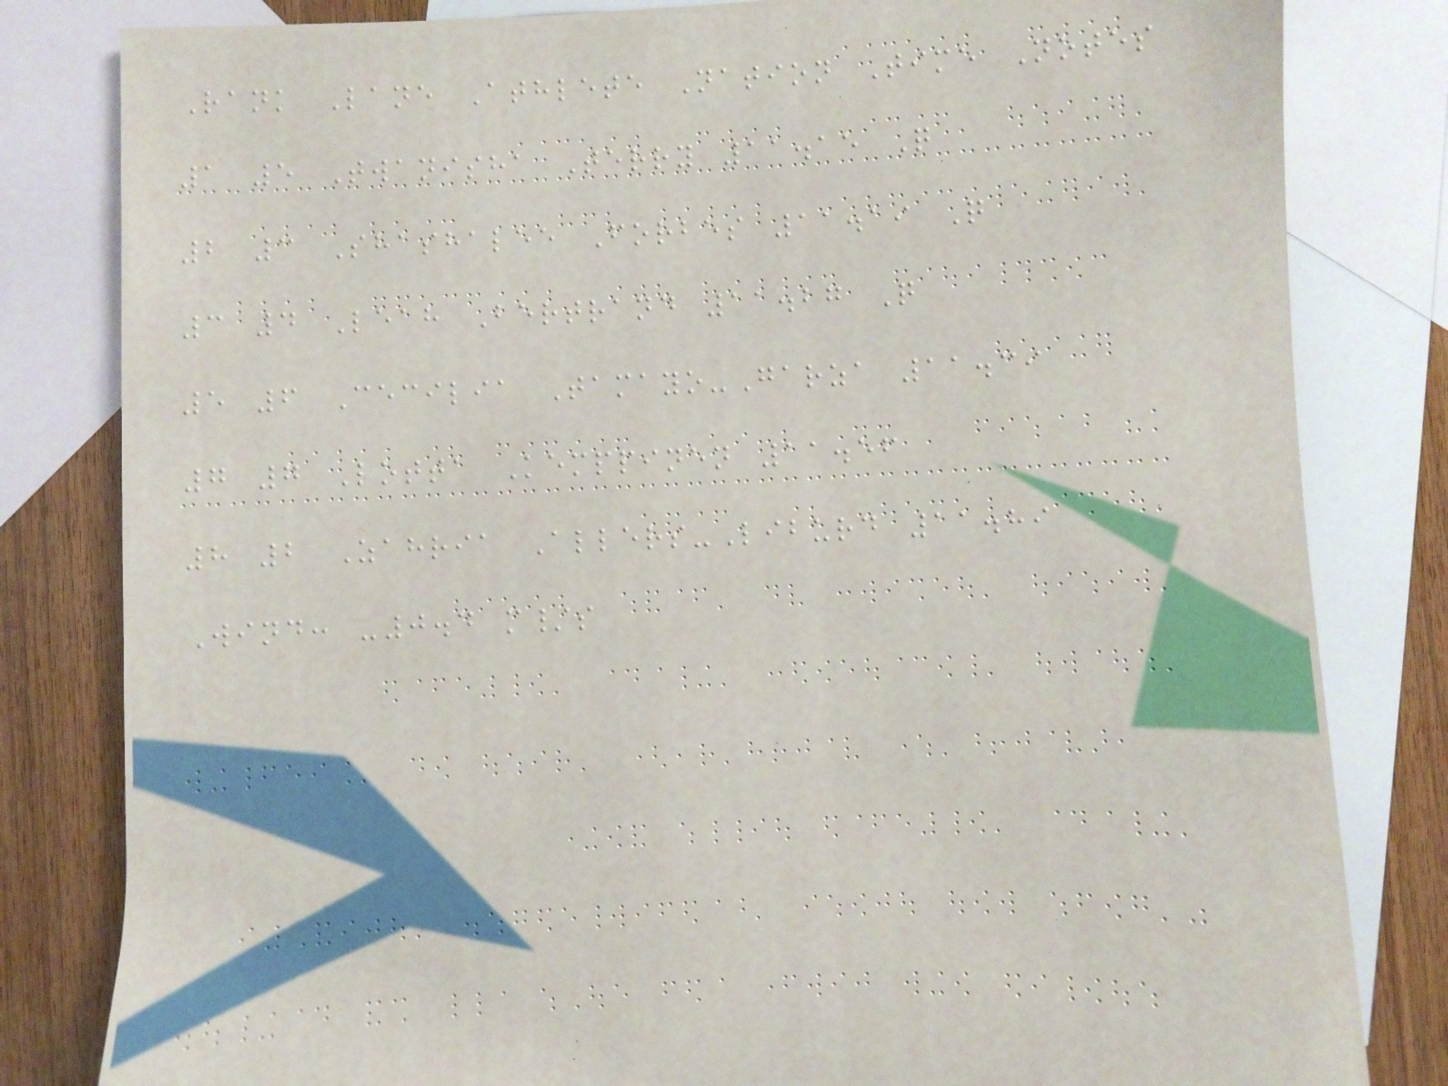Rank Lane Athlete Nation Time Notes
1 5 Twanisha Terry 11.15 Q
2 3 Shashalee Forbes 11.19 Q
3 4 Leah Bertrand 11.27 Q
5 6 Cecilia Tamayo-Garza 11.39
7 7 Lotta Kemppinen 11.56
8 2 Zahria Allers-Liburd 11.89
Wind: -0.4 m/s
